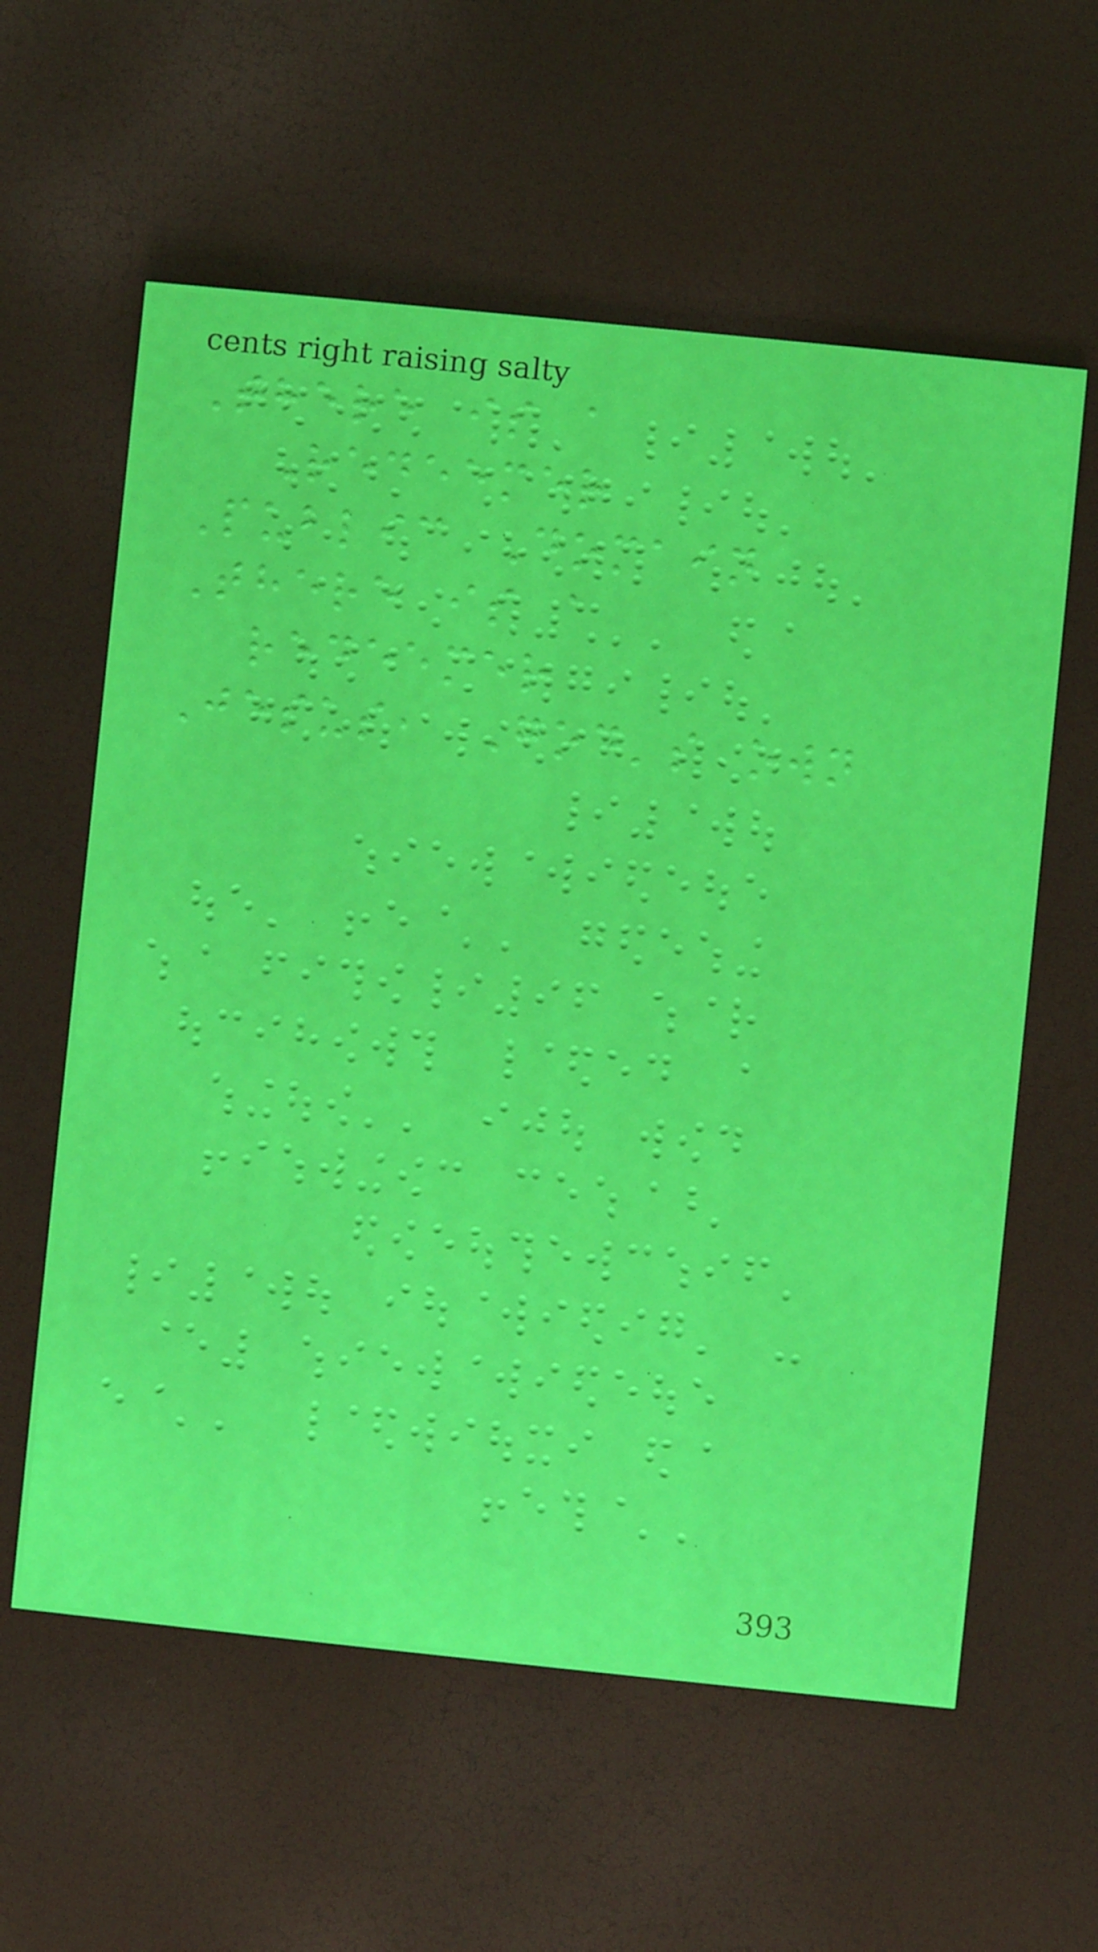There is a
Redeemer
Public Domain
There is a
redeemer
Jesus, God's own
